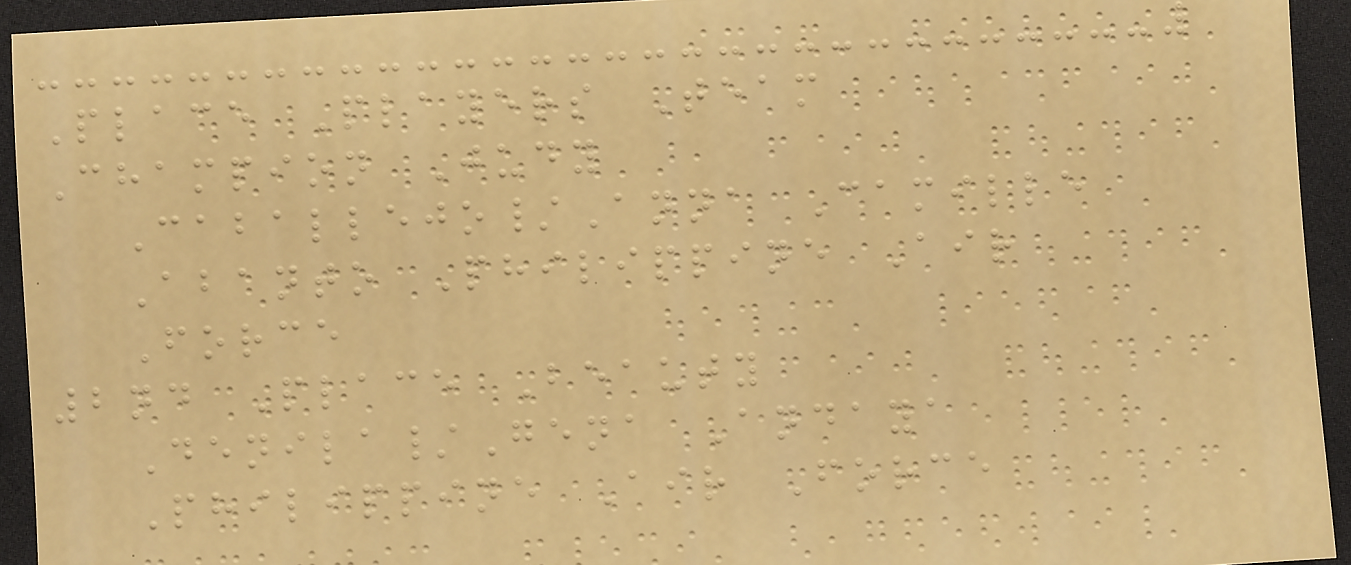Place Players Team
Champion Judy
Caballejo/Anna Camille
Abanto Philippine Air
Force
2nd Place Beauty
Denila/Gena Andaya
Philippine Air Force
